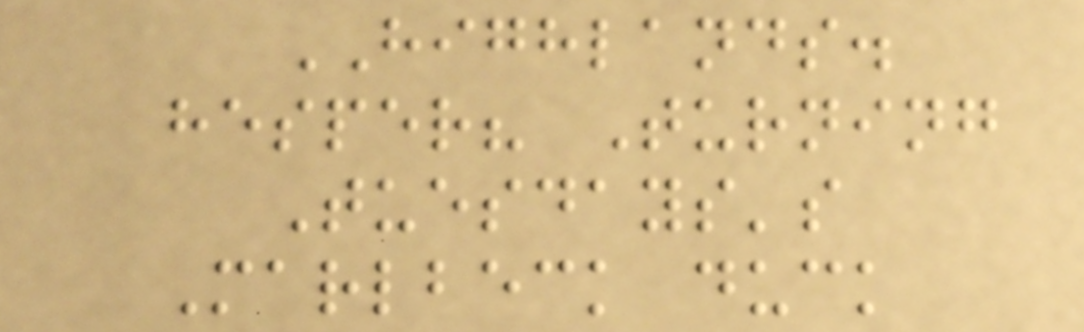HIGHLANDS.
hesper? Turning
Tuesdays's
Marlbeck duck
